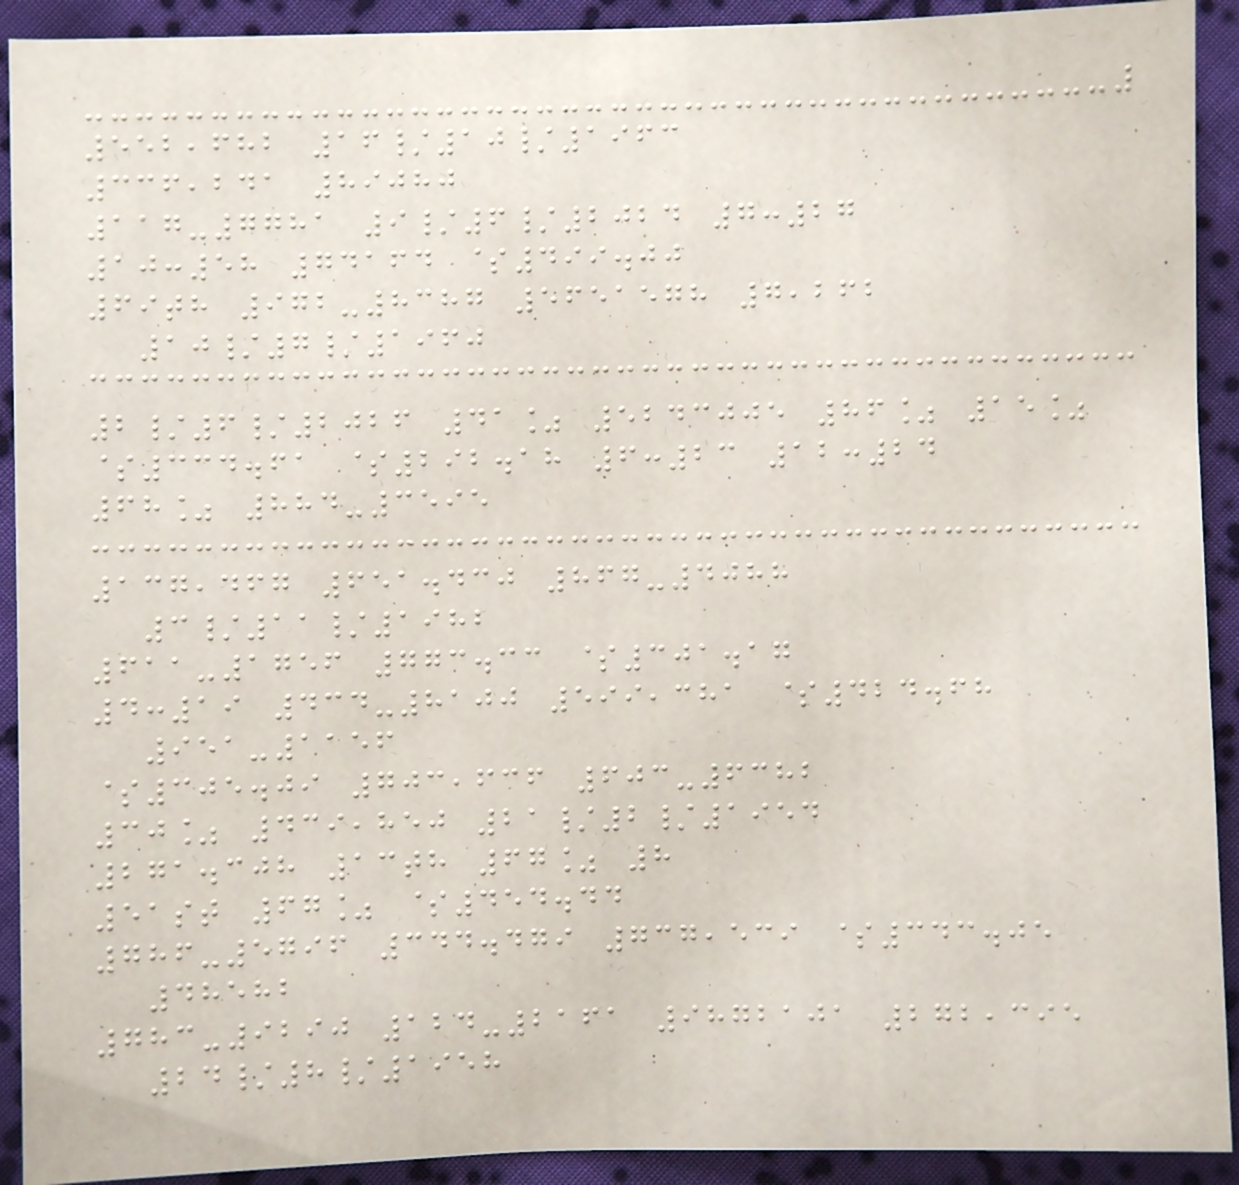552,682 16/10/1963
336,241 89080
117-7781 9/6/2024 7:27
10:58 74164 $499.00
69th 972-8387 5651578 7,262
10/7/1960
2/6/2026 41% 5243005 86% 15%
$334.61 $292.18 6:23 12:24
68% 884-3595
137,467 651.430 867-4088
3/11/1982
611-1756 773.33 $301.17
4:19 434-8100 599,381 $424.68
951-1156
$305.09 703,636 603-6382
30% 439,850 21/2/1954
271.308 13th 67% 8
51st 67% $454.44
786-5796 344.479 737,539 $343.05
48582
783-9290 124-2161 9872101 272,395
24/8/1958
